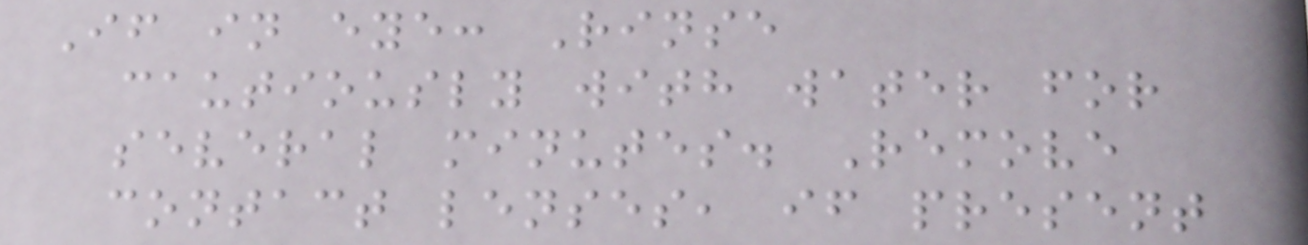If in eye: Rinse
cautiously with water for
several minutes. Remove
contact lenses, if present
